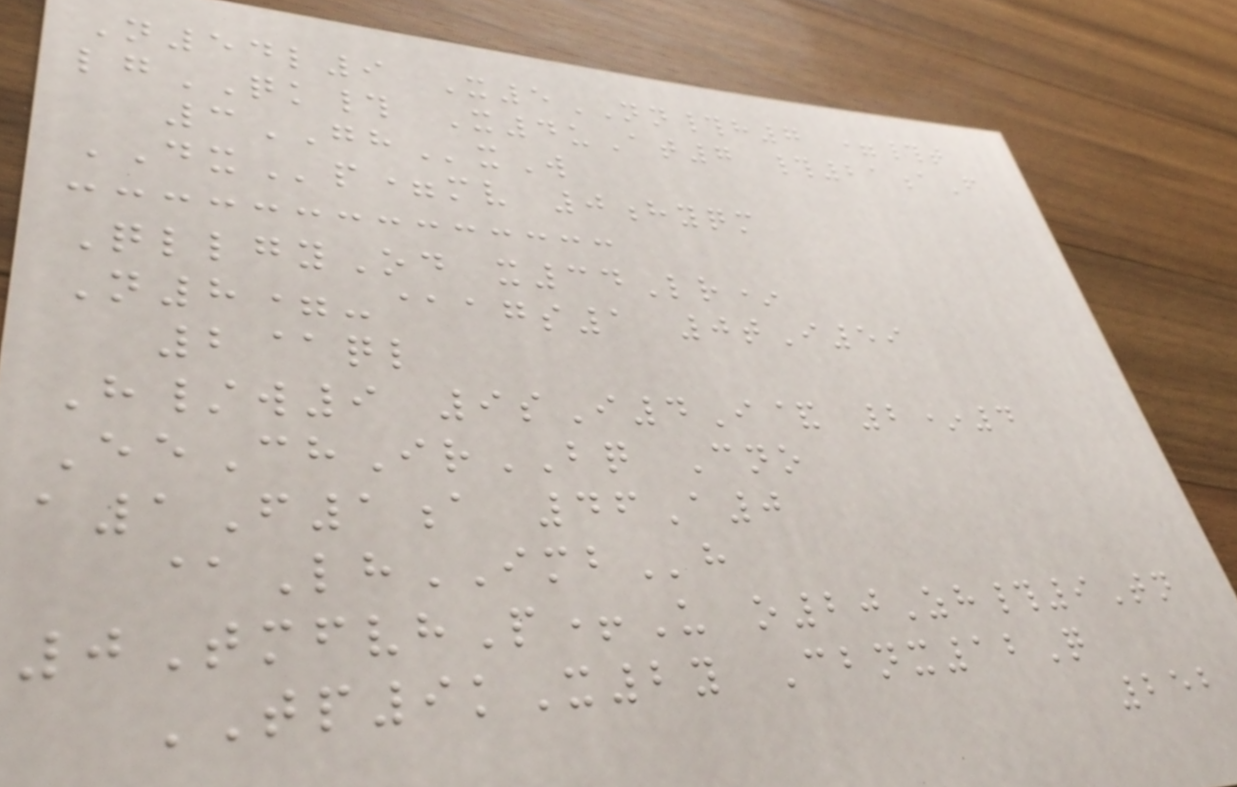N54l9 X5NN#h7 =#t
lgQK# X4uAt7 #21aF
3GHxW
DXp=mv 0hyqm
QllgyOd x34Lr*
N8=-@ags1 0tI59
2@ql
H/w9 9sI4I& 2*4
EeChIrBQ Cno
a1F1a 46A0
@LhIMBh
0TmfvhP+U o20Zh#9Tn
TP9kX2y Cbnx12Q
252
